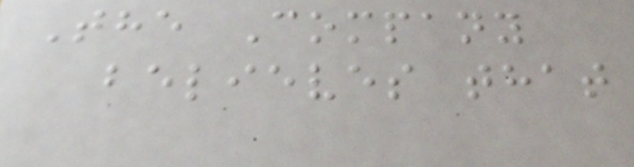The Company
believes that
